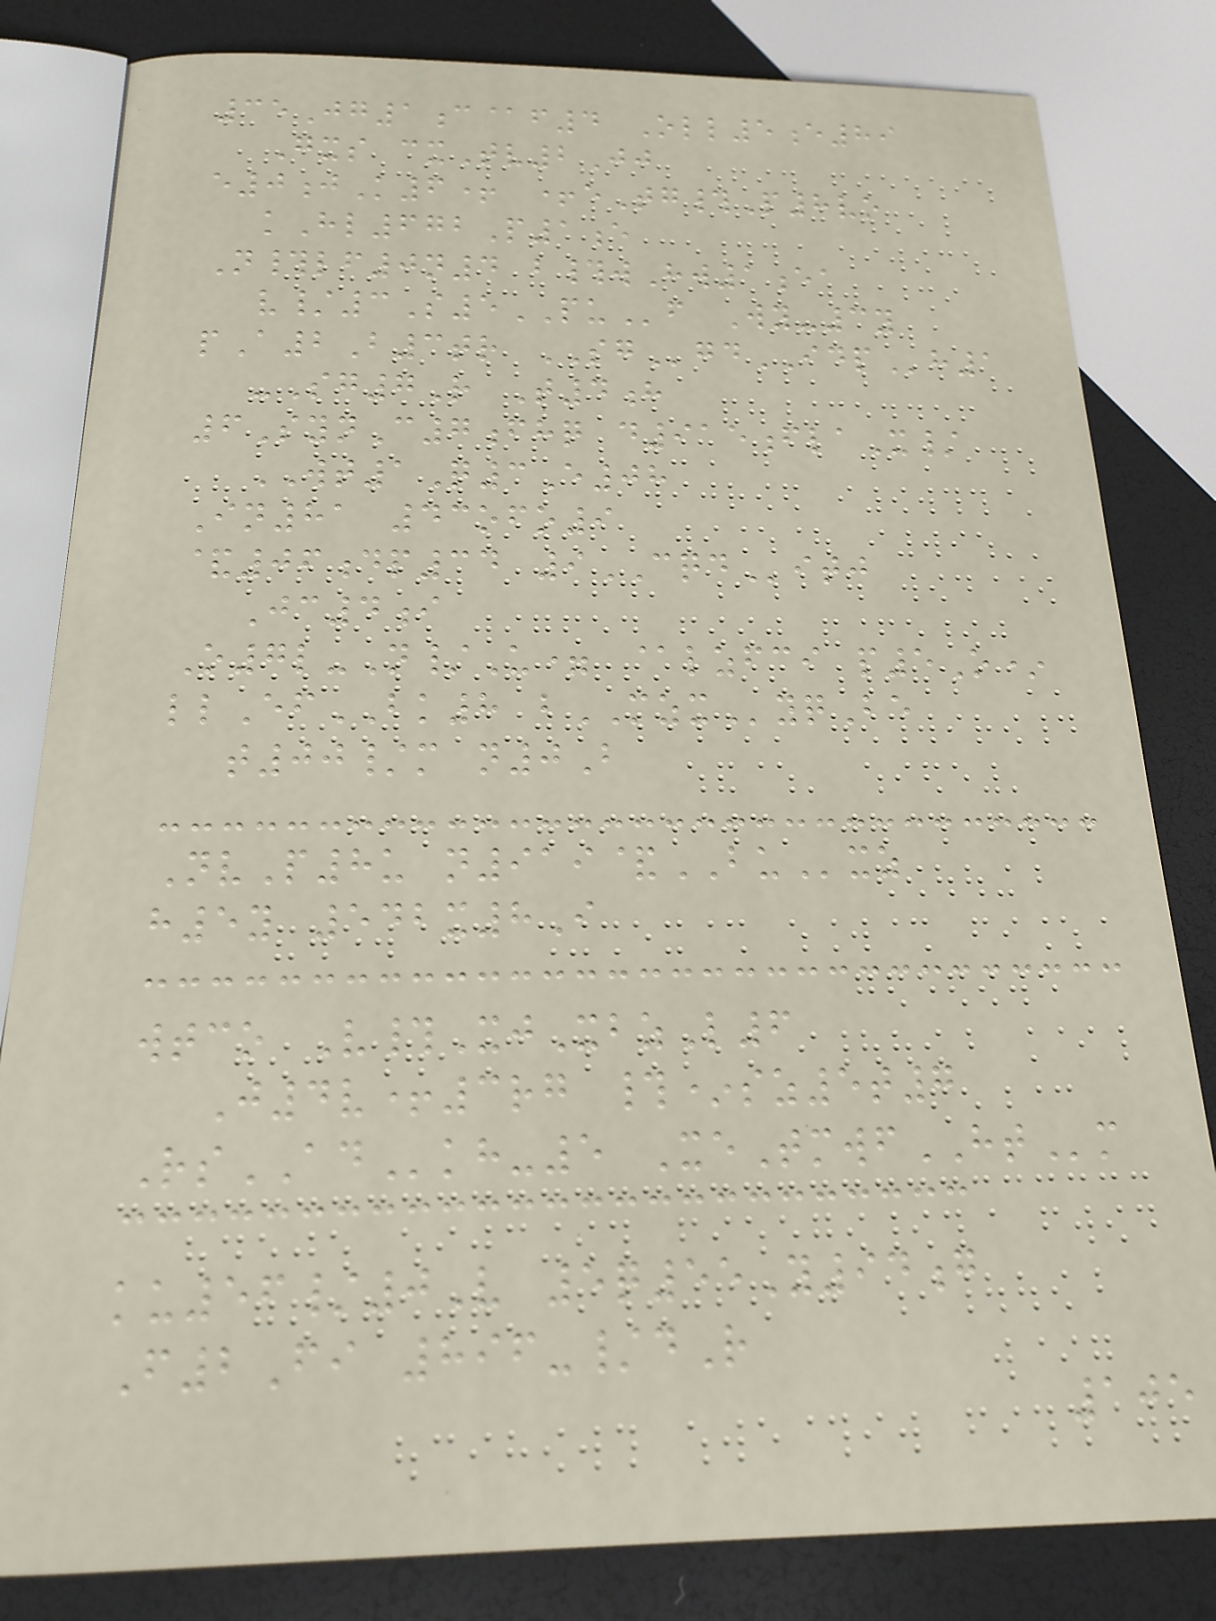35Jg1c@f4 Oll5e89
Gxs cxTv2Jj
e0jK6+ +eTg#P8vo
kHl672P1e
N#lf0n4 b#wHw1ea
v/3S5PUf Wy-3y
pA2B3tr SGgdIDPh1
-Sg7R T4h
6SynC7fhq d915flaX/
WT1Q3E08
In81 43ofo9
&06dp34 9CQDitj
Jc4i
O7l-N/U= @lzfci p5O*
llEfBK8 bMZXyqBe
t00/m n0B
NvP8u n919&BUxz
h5y 542x8I
wtco V#XjXbzL6
J4v+3rg #*sz5t7
RsADkh-5 XeTmwfHTm
ku56/0V 5q55Y94g
F2Fi 896-/dR
105
